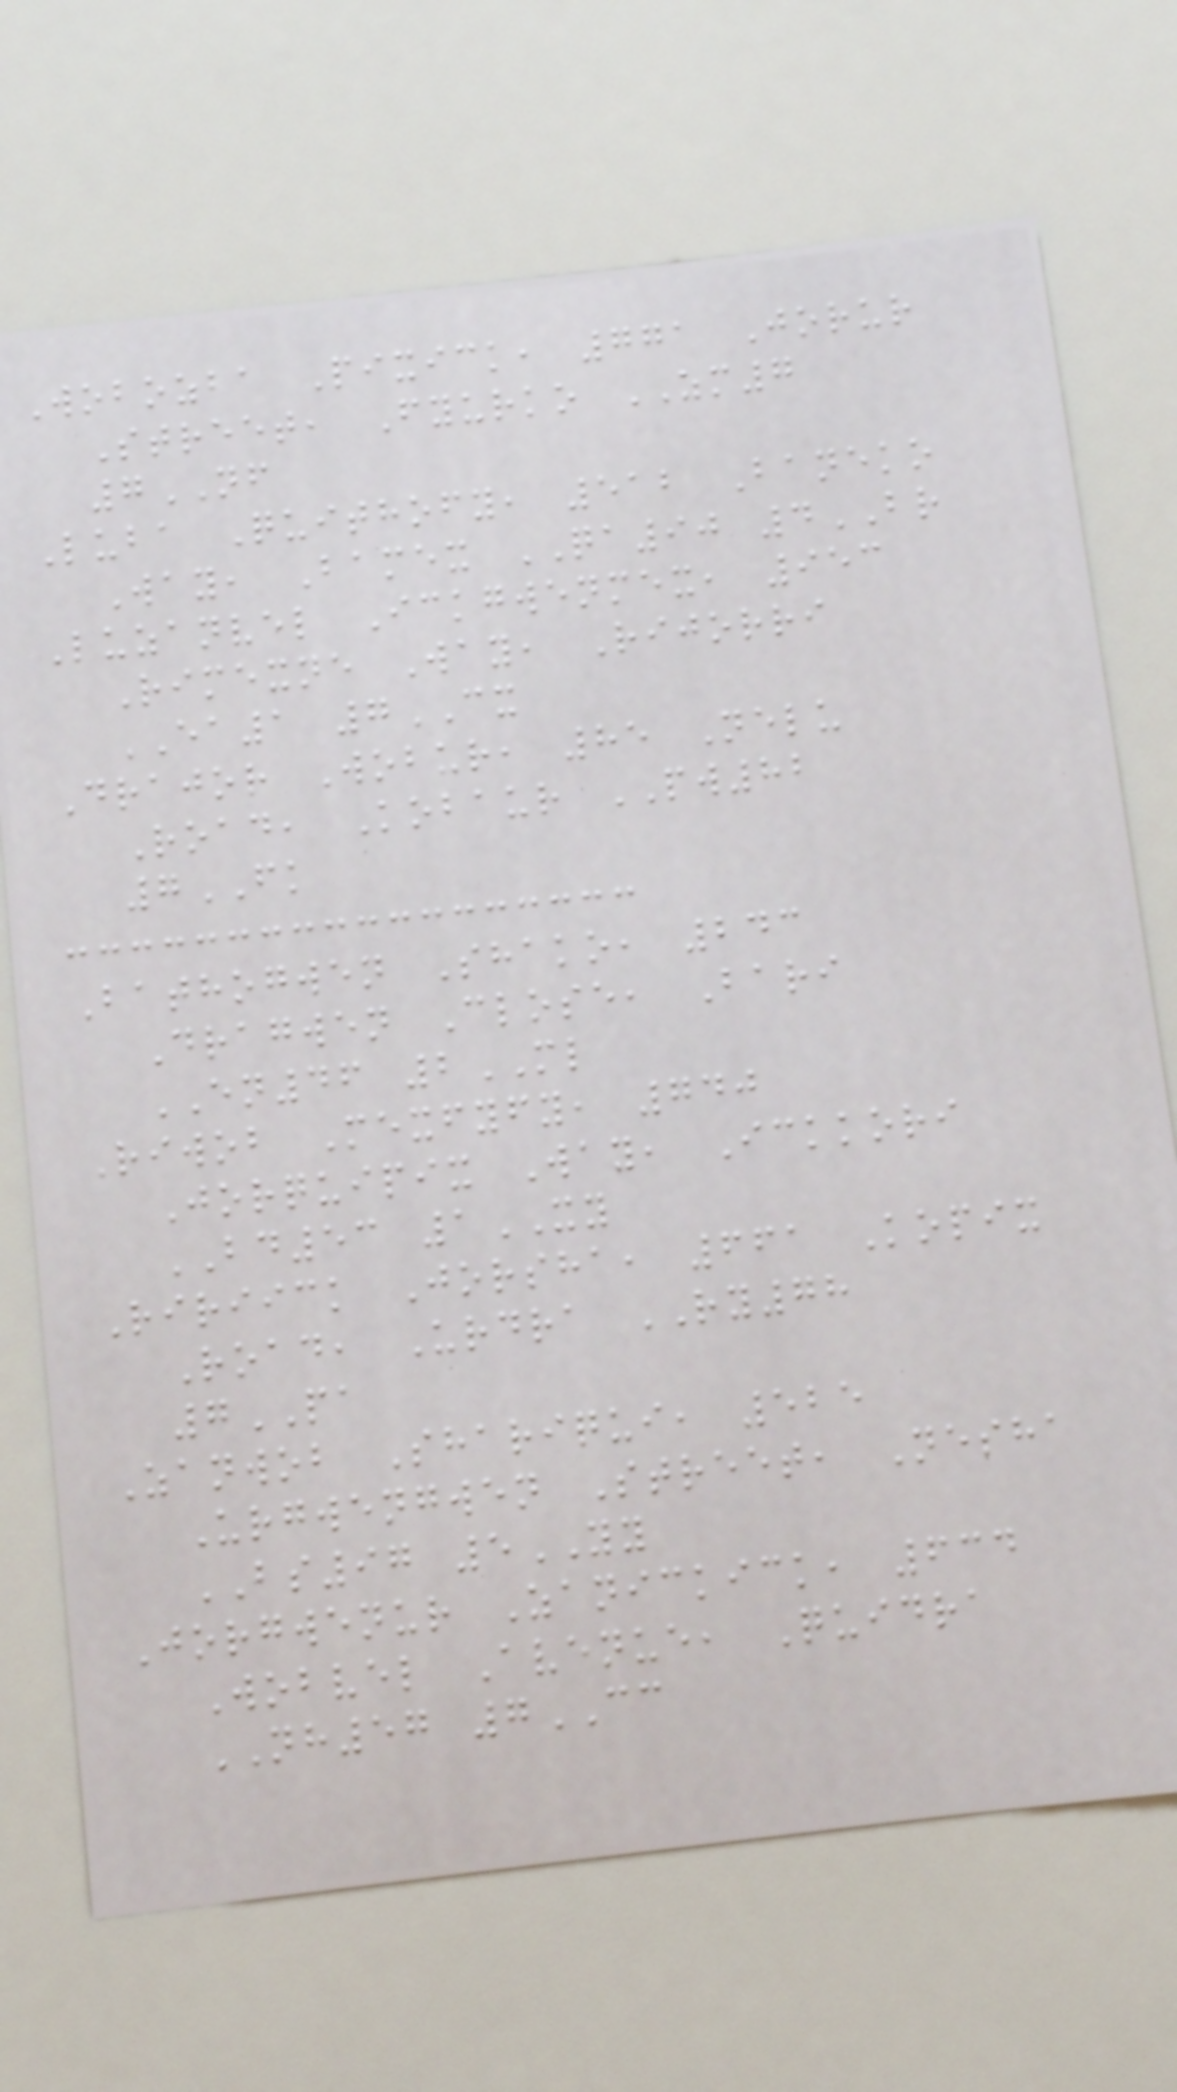Wobozba Pixick, 771 Jorur
Street, Fyurko ZM7
7NF
Luba Quithofy, 512 Baneko
Way, Bamex QA90 4BR
Luzanvel Ickgwenmex, 953
Rimexne Way, Rijorri
EA1 7CX
Drajor Wobur, 85 Nelu
Road, Kobaur PW82
7FK
Bathogwen Shako, 243
Dragwen Close, Bari
EN46 2ML
Riwob Mexfyfy, 740
Jorquipix Way, Ickkori
BD53 1XY
Ririick Jorsha, 661 Kopix
Road, Urdra RY78
7PA
Zanwob Shariqui, 525
Urgwengwen Street, Nesha
BS97 5YY
Jorgwenur Zanickick, 634
Wobvel Avenue, Quidra
NH57 7CC
